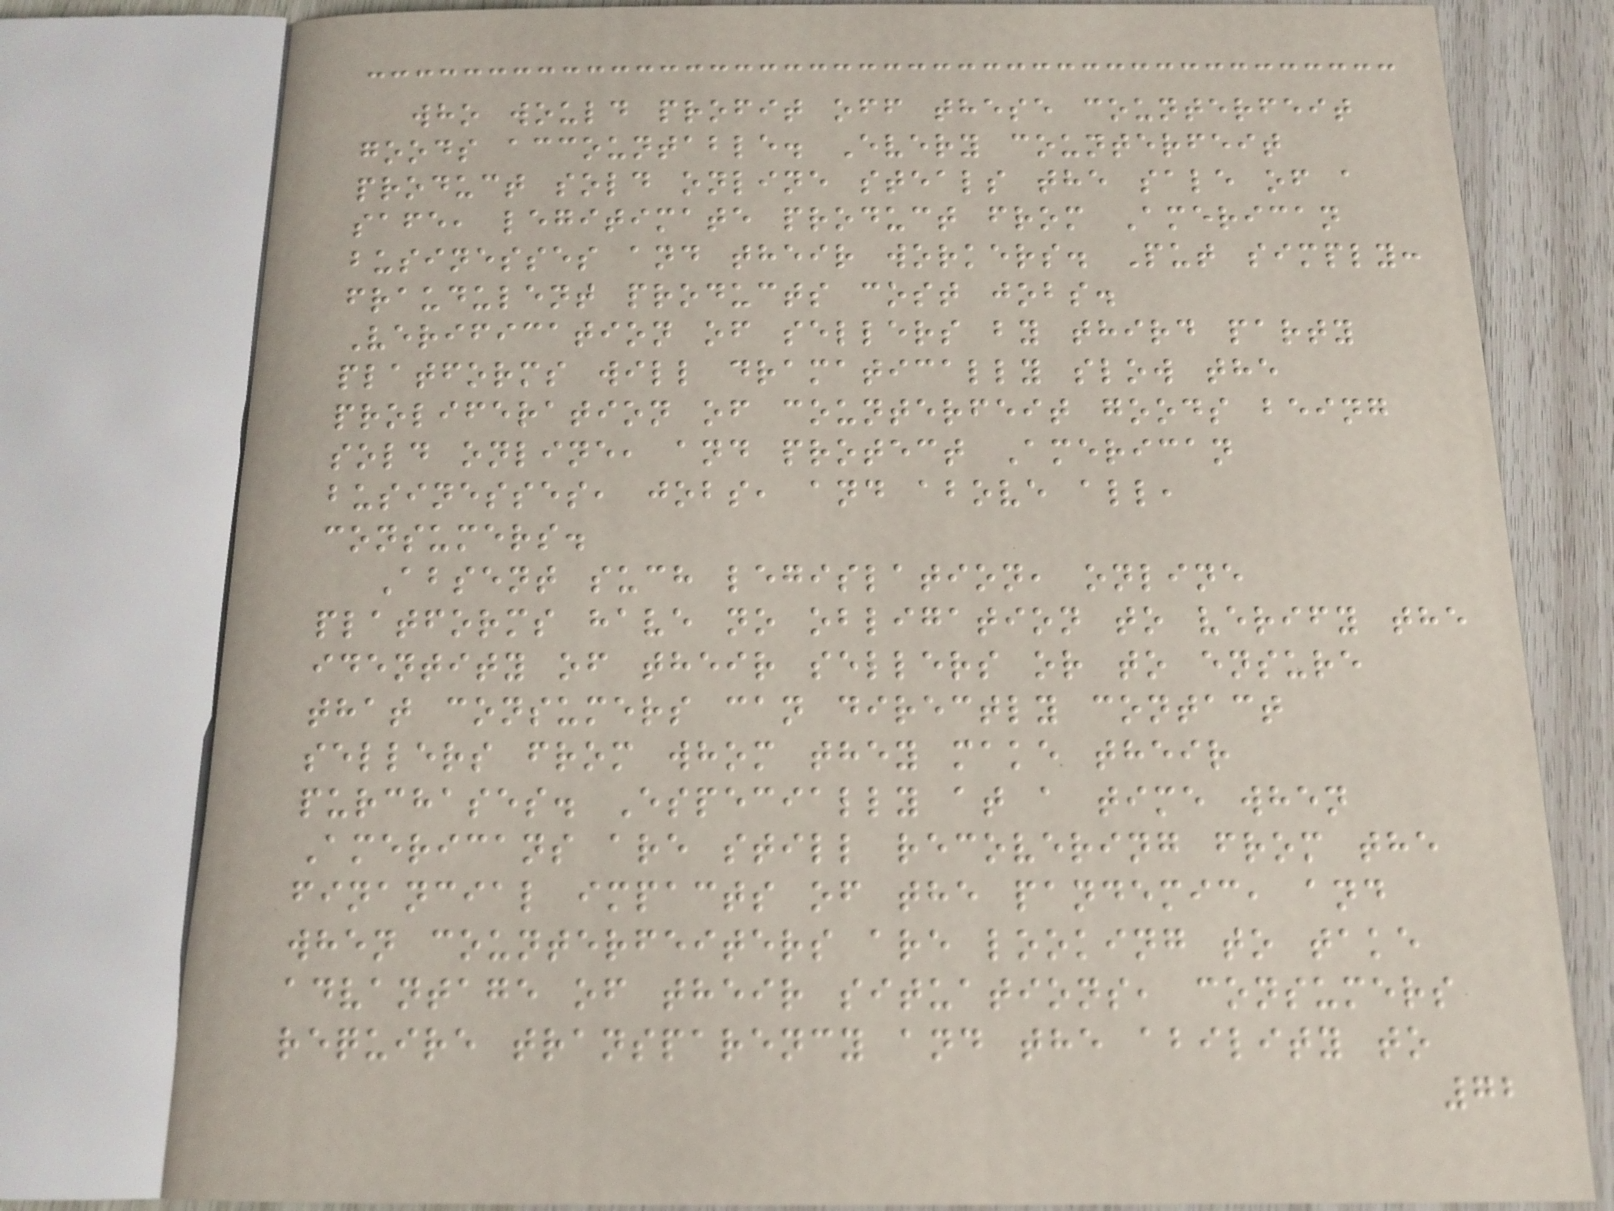who would profit off these counterfeit
goods accountable. Every counterfeit
product sold online steals the sale of a
safe, legitimate product from American
businesses and their workers. Put simply:
fraudulent products cost jobs.
Verification of sellers by third party
platforms will dramatically slow the
proliferation of counterfeit goods being
sold online, and protect American
businesses, jobs, and above all,
consumers.
Absent such legislation, online
platforms have no obligation to verify the
identity of their sellers or to ensure
that consumers can directly contact
sellers from whom they make their
purchases. Especially at a time when
Americans are still recovering from the
financial impacts of the pandemic, and
when counterfeiters are looking to take
advantage of their situations, consumers
require transparency and the ability to
72
